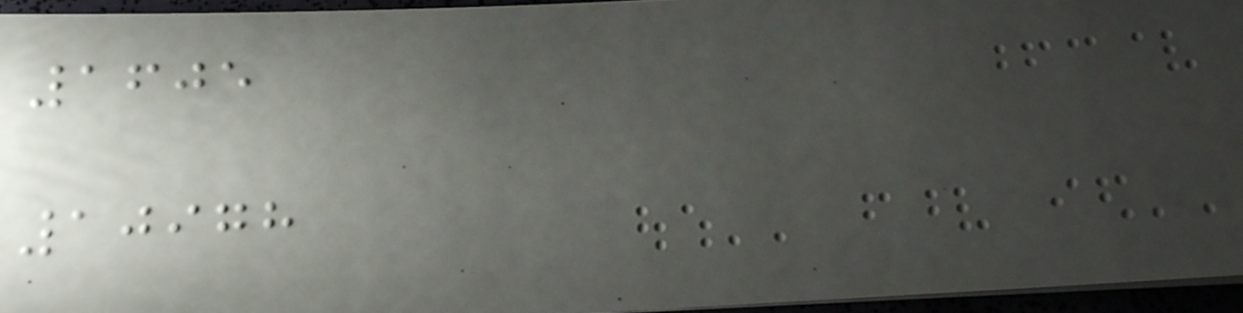1605
10978
